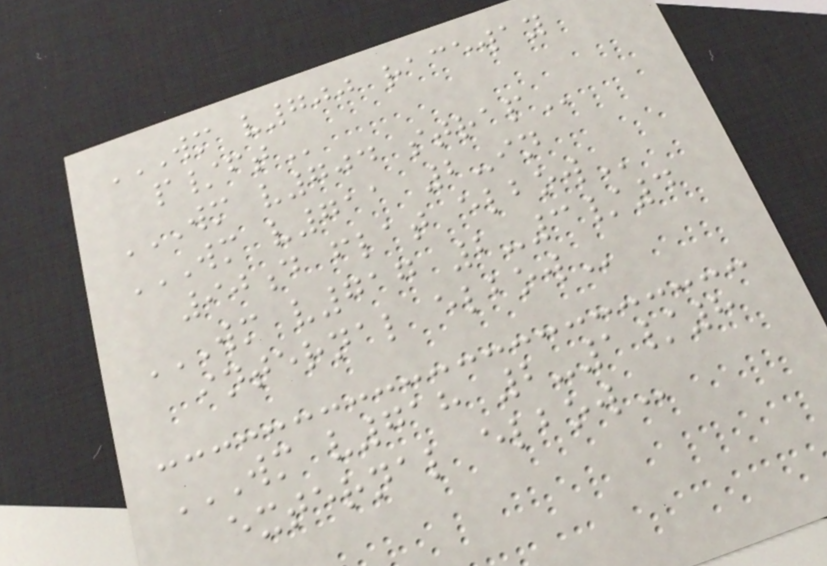WM V700 RACEWAY
P/FT
WM V704 STRAP
WM V711 2-IN
90D FLAT ELBOW
WM V717 2-3/4
INTERNAL ELBOW
WM V718 2-1/8
EXTERNAL ELBOW
